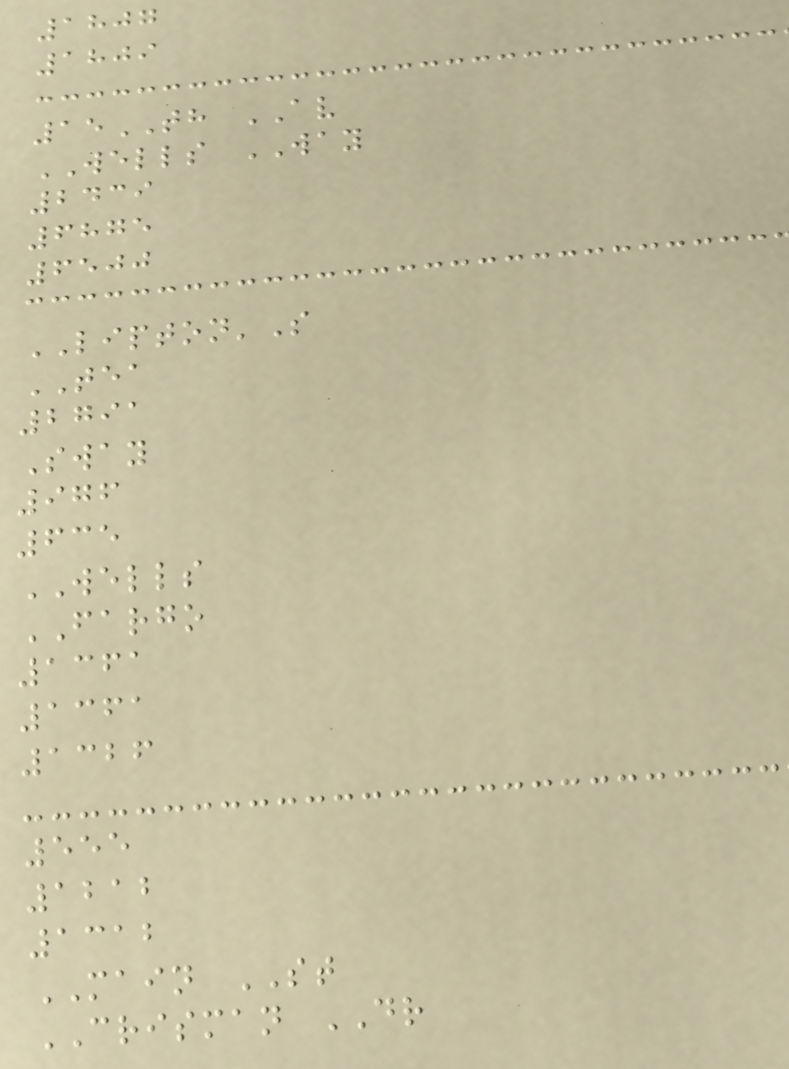1807
1809
15TH AV
WELLS WAY
2439
6875
6500
LIPTON'S
TEA
2791
Sway
976
635
WELLS
FARGO
1361
1361
1326
555
1212
1312
MAIN ST
CRISMAN DR
